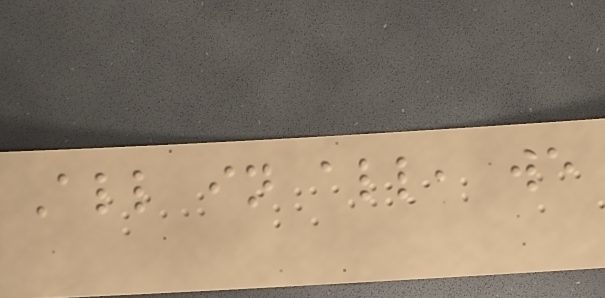All in all, we
